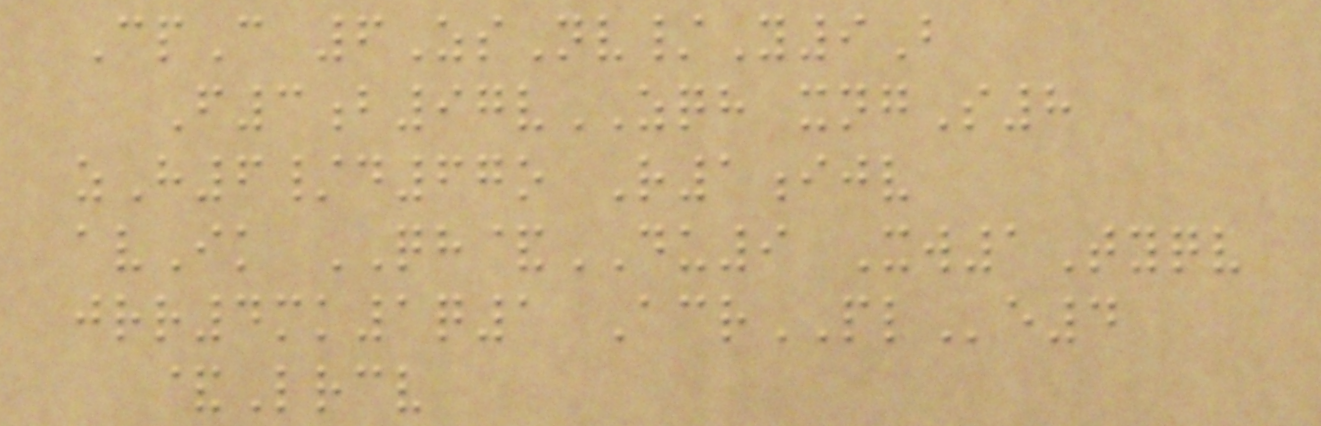CpC 6ZsNv/Y9B
F3b97vZQH xngS8
zH6/d67o R1ijv
avIk QH&DU9 Xw1Tyqv
jrr4mk1q1 AcrPLe4
&Lrcv
